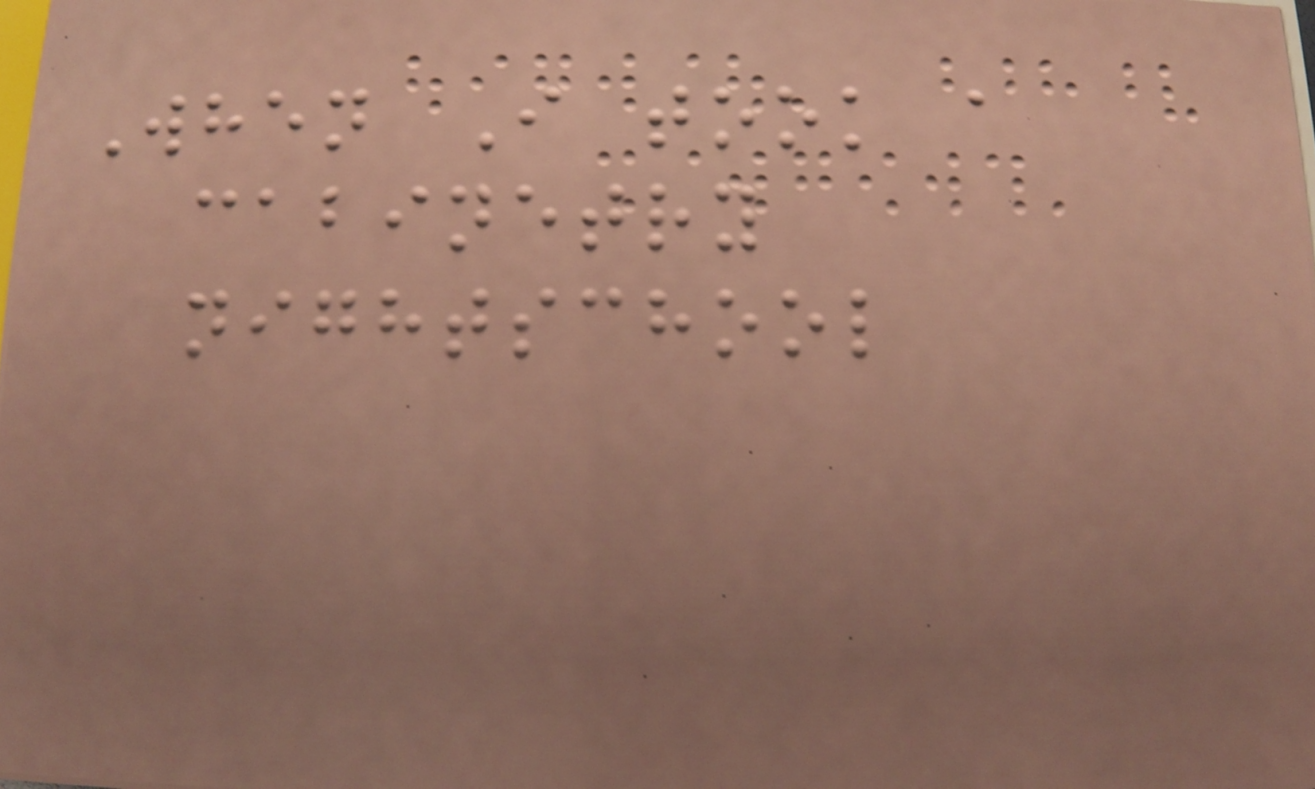When I took a
cabinetry
nightschool
